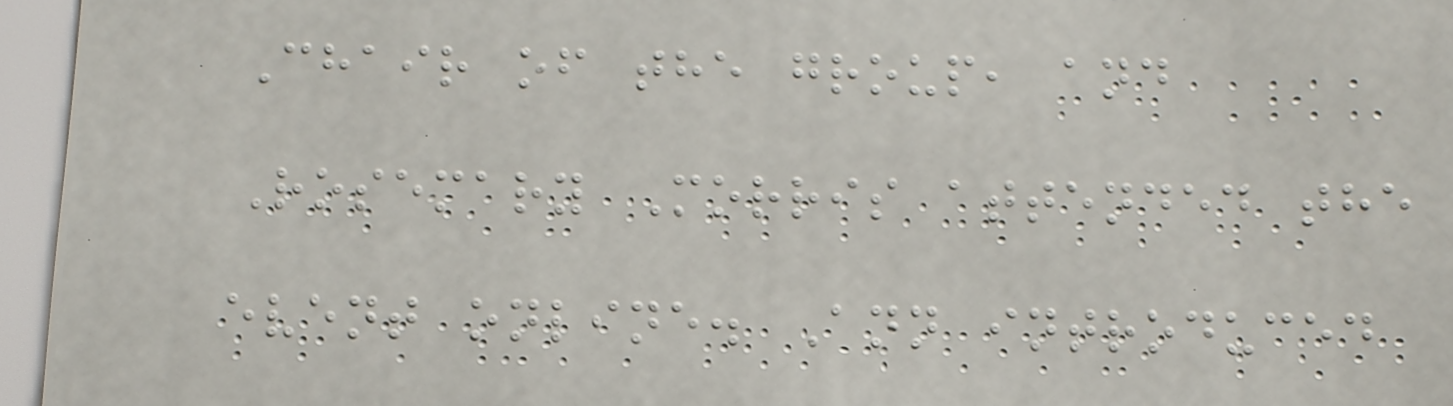Chair of the group, and
Rosemary Morris attended the
event online. Ann introduced
